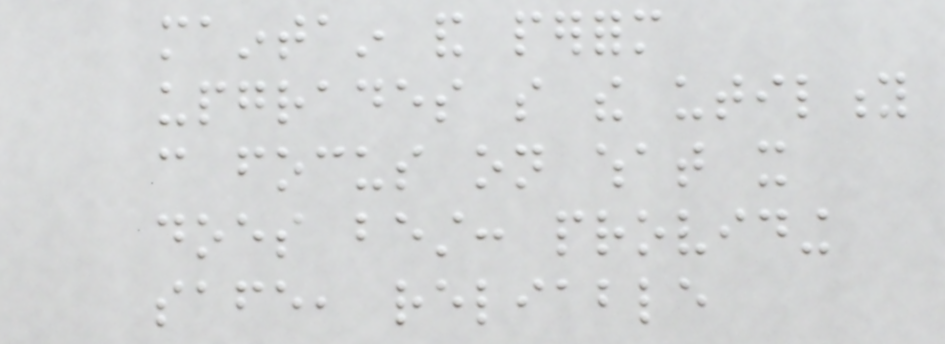maintain and perform
upgrades so the utility
can focus on what it
does best: providing
safe, reliable
